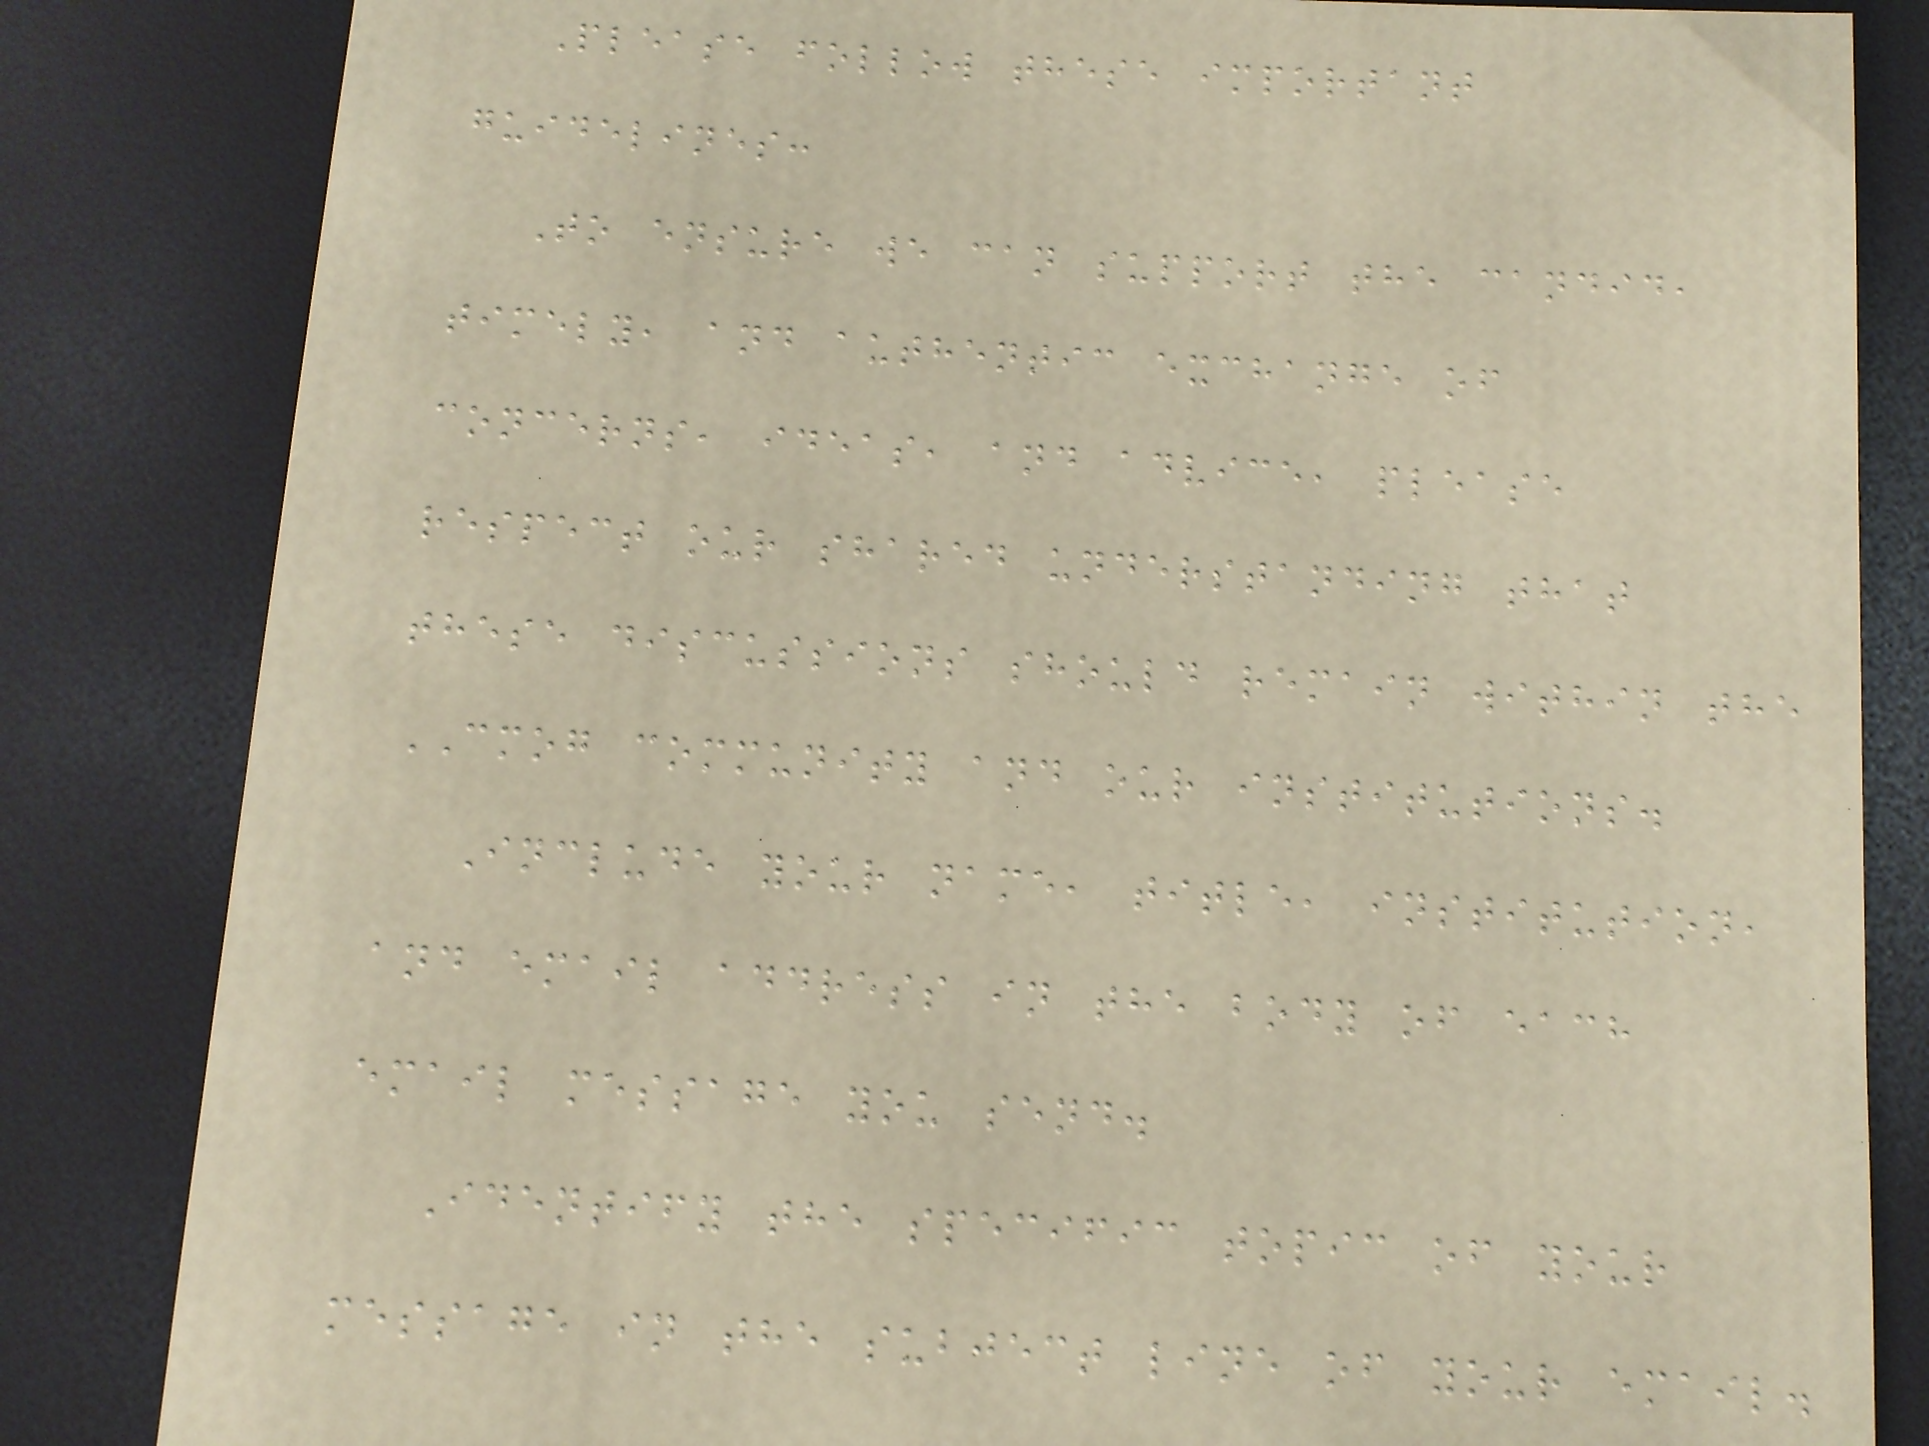Please follow these important
guidelines:
To ensure we can support the candid,
timely, and authentic exchange of
concerns, ideas, and advice, please
respect our shared understanding that
these discussions should remain within the
CMOG community and our institutions.
Include your name, title, institution,
and email address in the body of each
email message you send.
Identify the specific topic of your
message in the subject line of your email.
